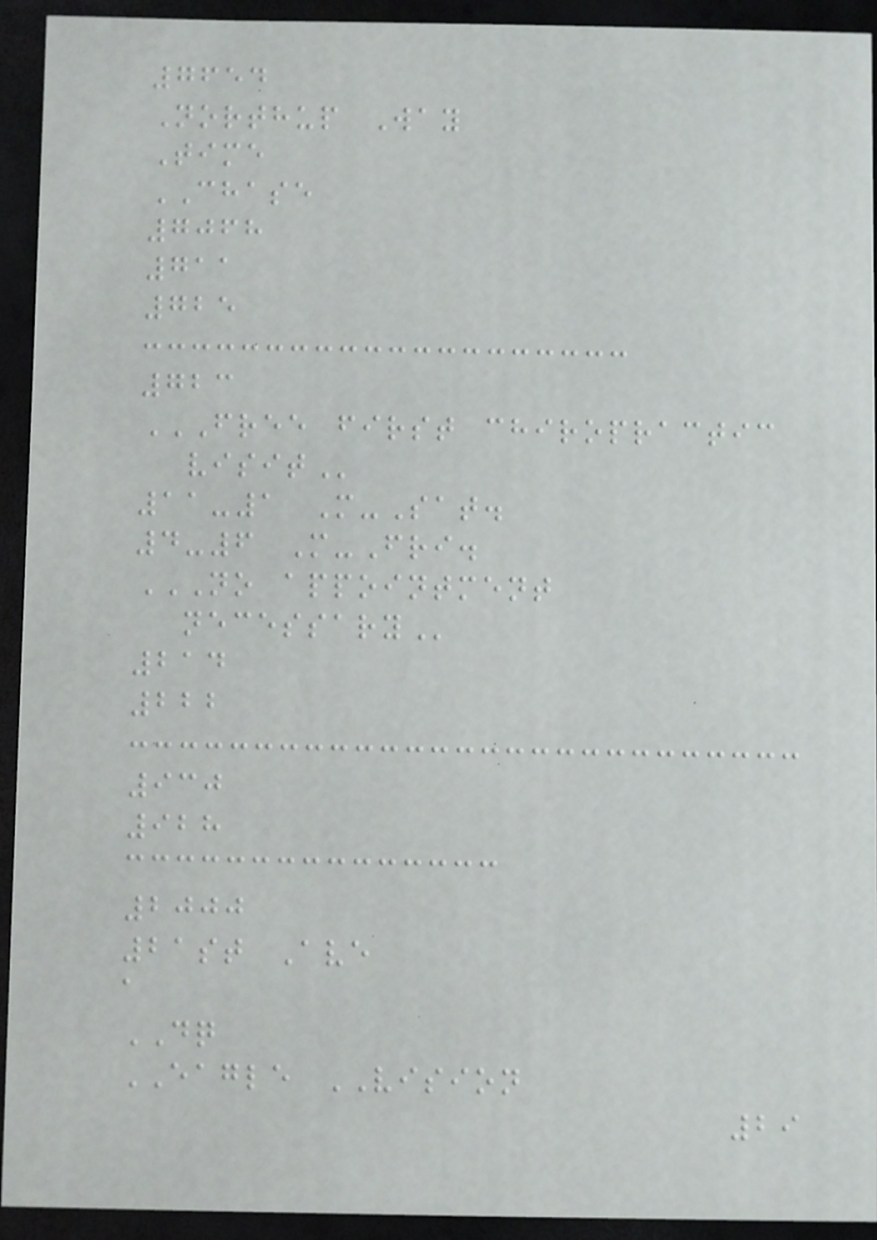7654
Northup Way
Time
CHASE
7068
711
725
723
FREE FIRST CHIROPRACTIC
VISIT
11-1 M-Sat.
4-6 M-Fri.
NO APPOINTMENT
NECESSARY
214
222
930
928
2000
21st Ave
a
DQ
EAGLE VISION
29
